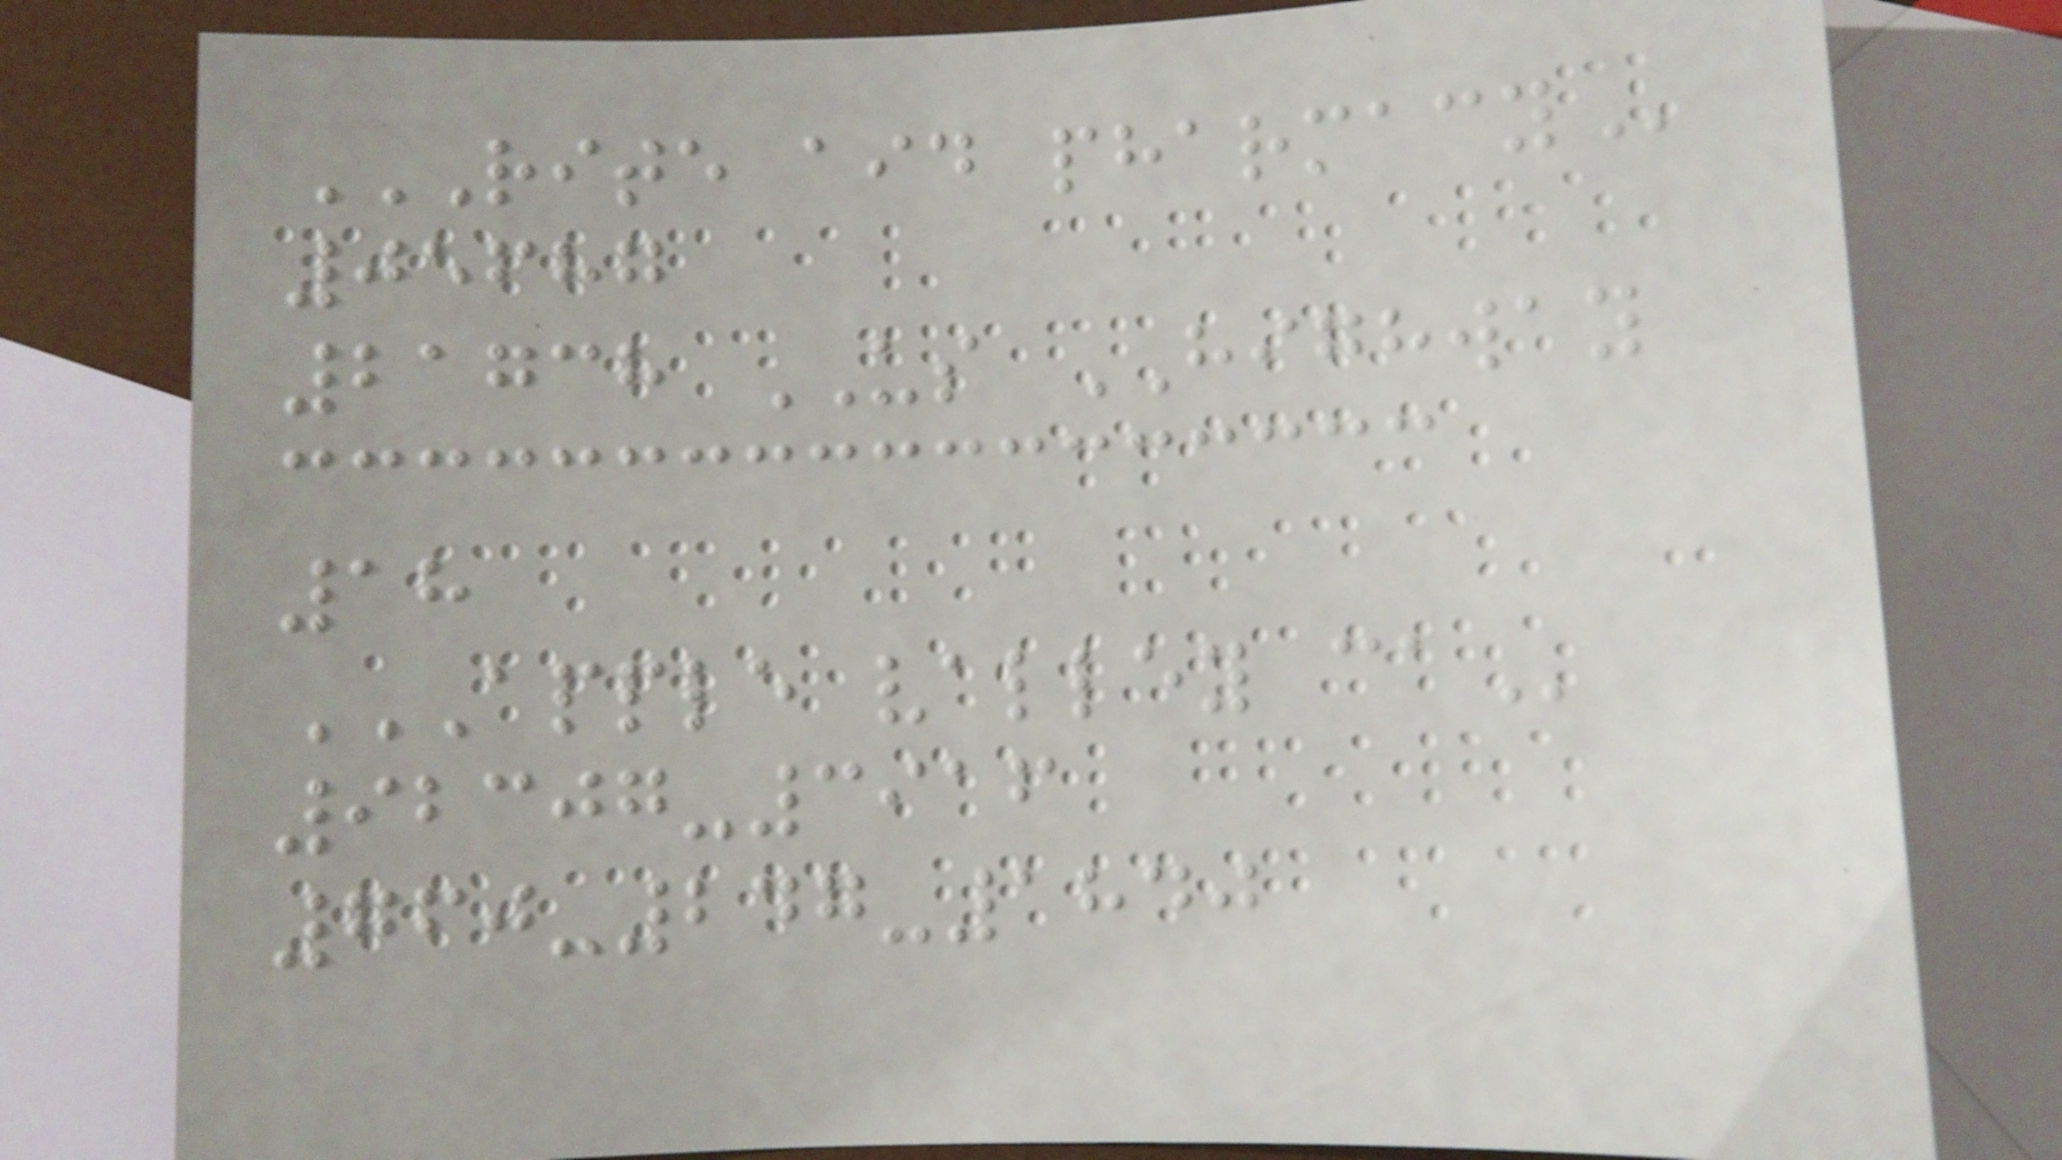RITE AID PHARMACY
05687
21738 US HIGHWAY
18
APPLE VALLEY CA
92307-3916
760-247-1840
